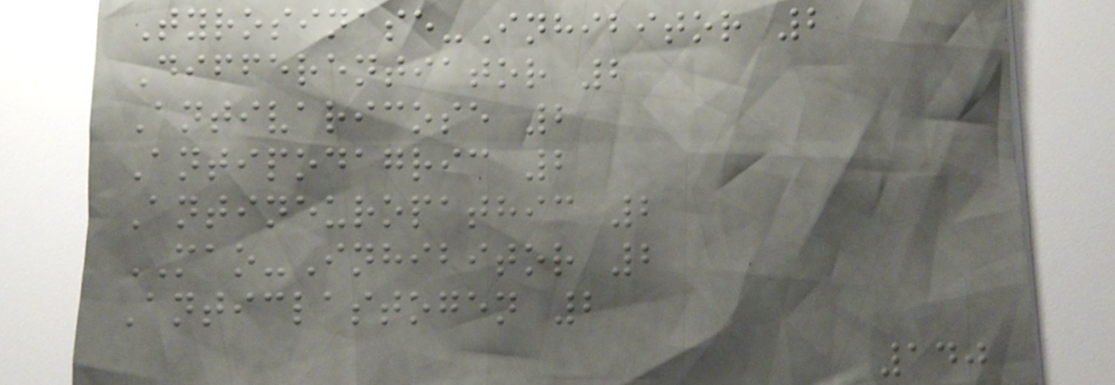Tyrosinase-Inhibitor 2
Differentiator 2
Antivaricose 2
Antipodagric 2
Antineuropathic 2
MAO-Inhibitor 2
Anticlastogen 2
140
